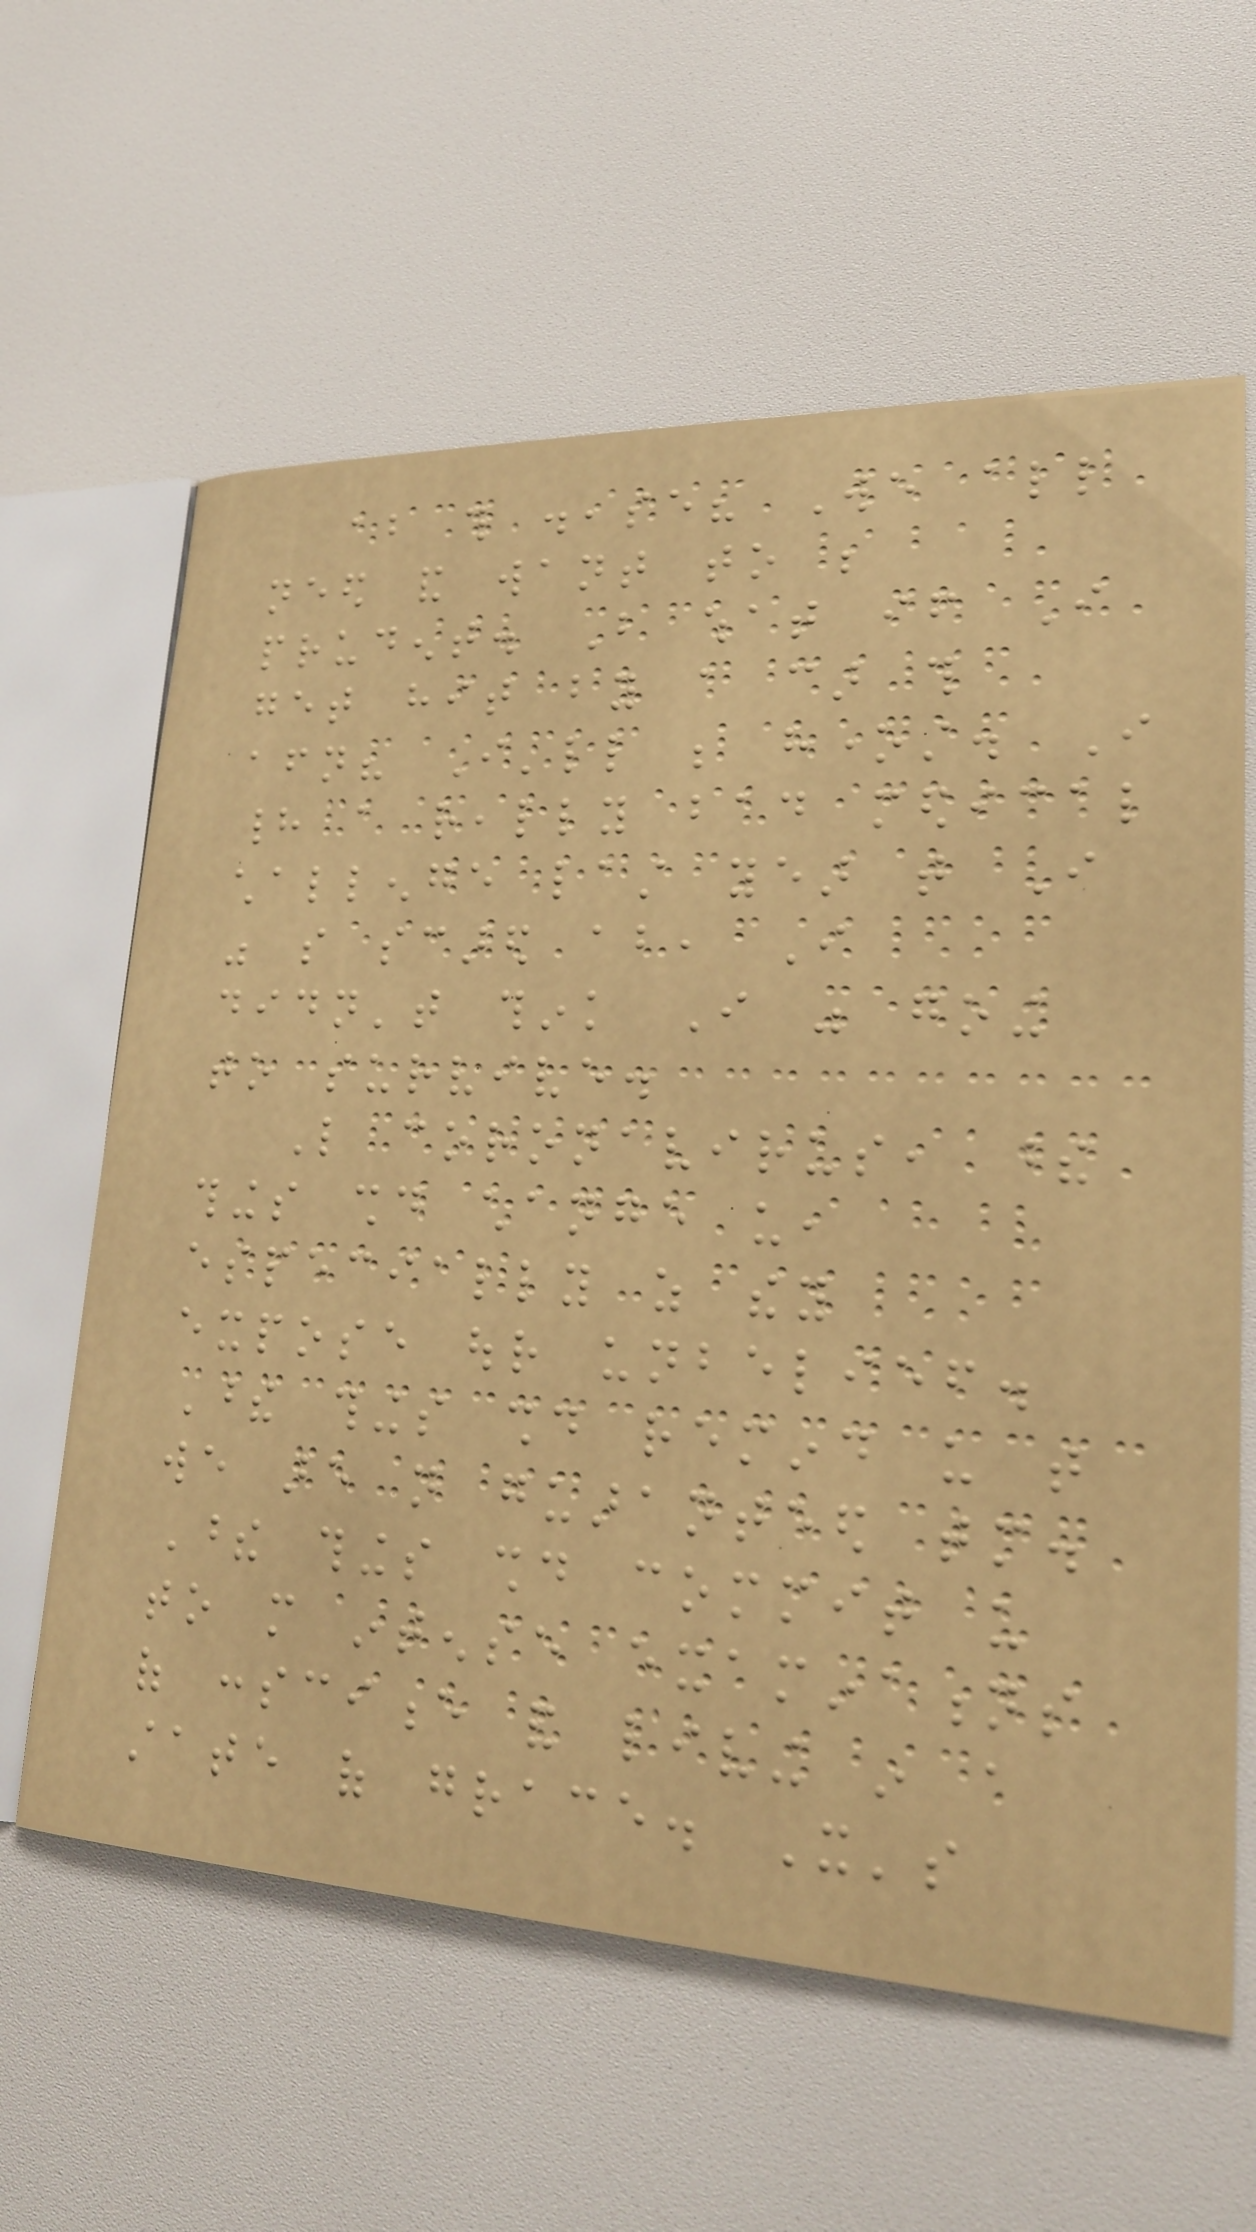about this disease? We all
need and want to be
prudent. But what if I
get hit by a car this
afternoon? I'll be honest. I
had a really bad medical
challenge last year that I
was so scared about, I
didn't think I was going
to survive.
Like coronavirus, these
things should change us,
especially as they
expose our unbelief.
These things should remind us that
we are not guaranteed tomorrow.
These things should commit us
to more intense examinations
of conscience and living in a
state of grace. It's
